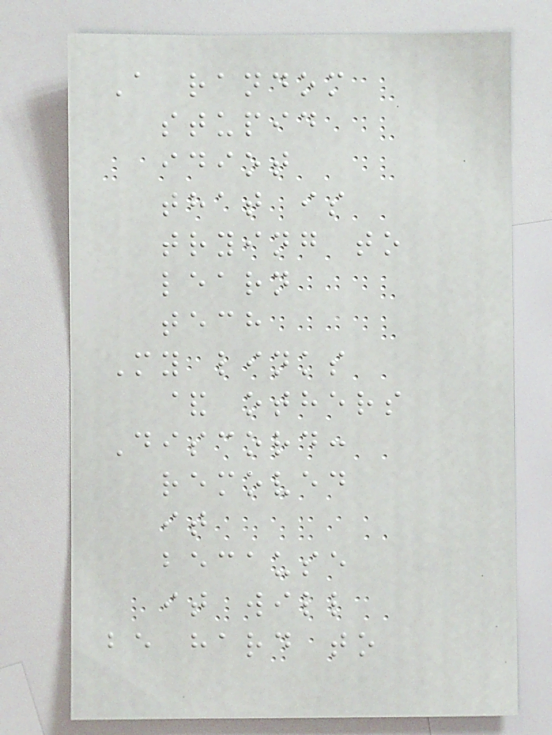A random
stupid
idiot
that is
trying to
learn
tech
My links
& others
Discord:
removed
it
because
it will
be hard to
